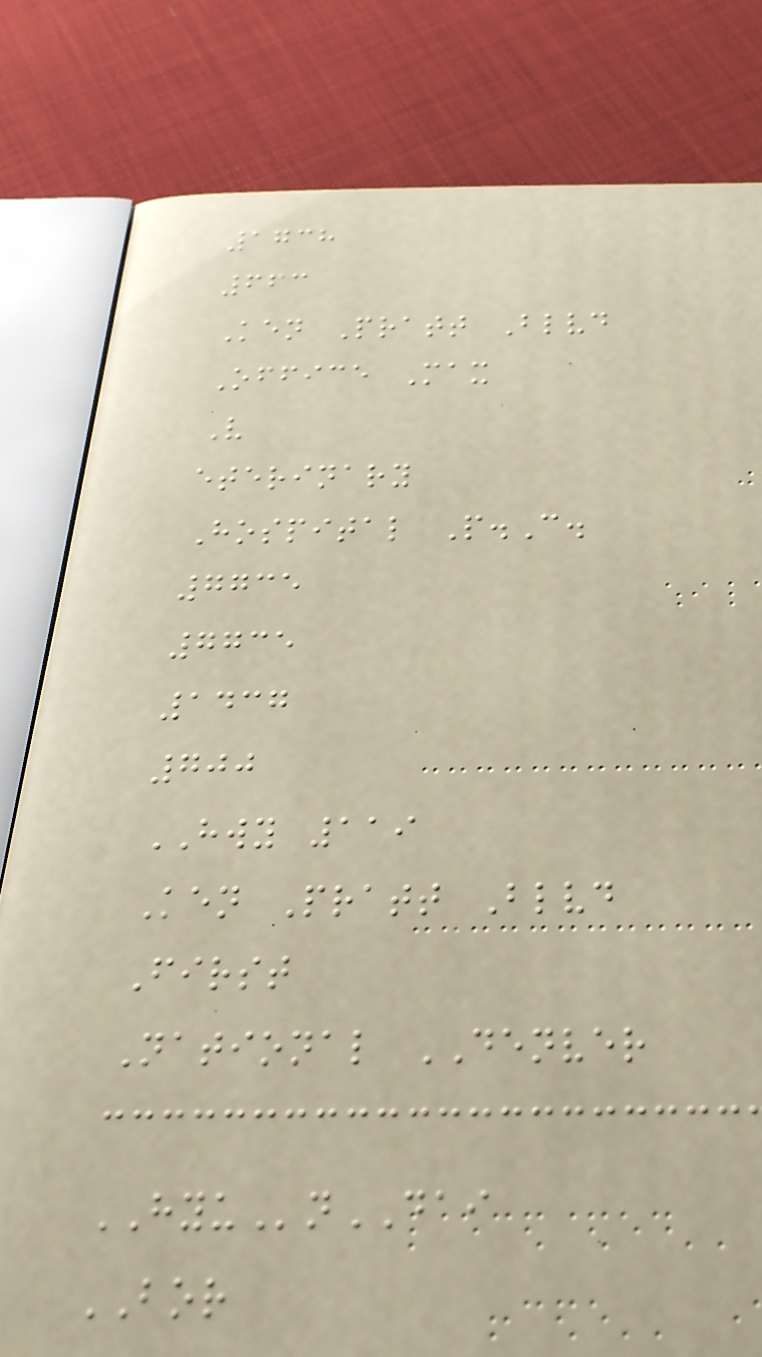1738
663
Ken Pratt Blvd
Office Max
V
eterinary
Hospital P.C.
7735
7735
1437
700
HWY 119
Ken Pratt Blvd
First
National DENVER
HYUnDAI
BOR
